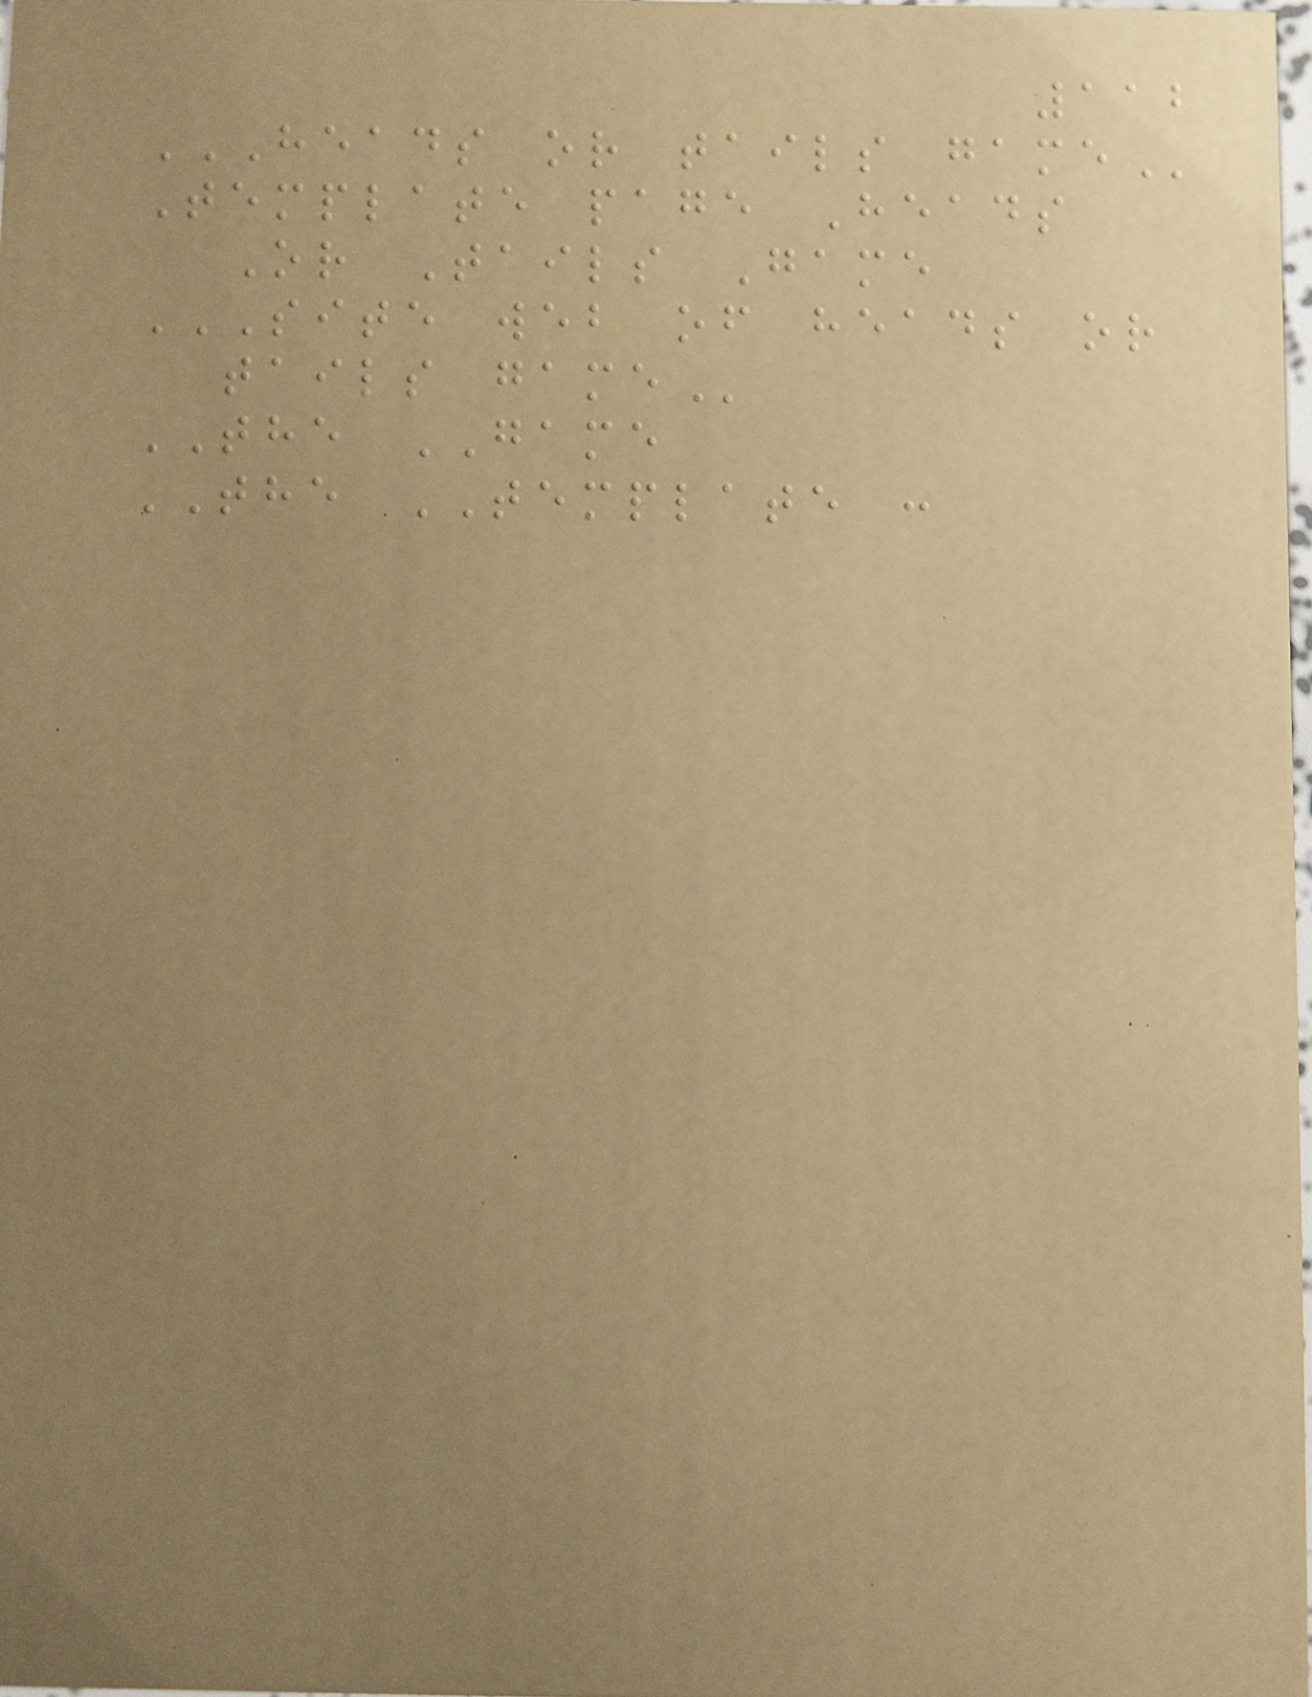112
HEADS OR TAILS GAME
Template page Heads
Or Tails Game
SITE WEB OF HEADS OR
TAILS GAME
THE GAME
THE TEMPLATE :
